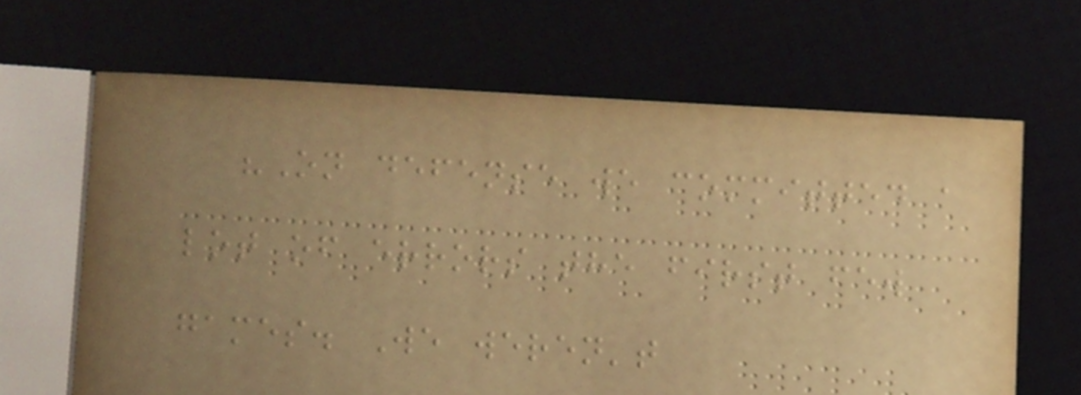"On defense we committed a
lot of errors the first few
games. We weren't
